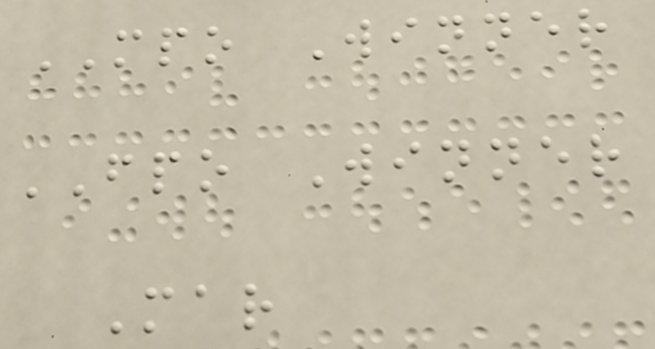MPO Winner
FPO Winner
Mar
